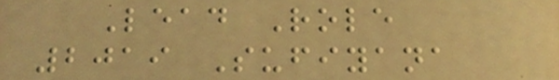Lead Role
2019 Sufiyana
